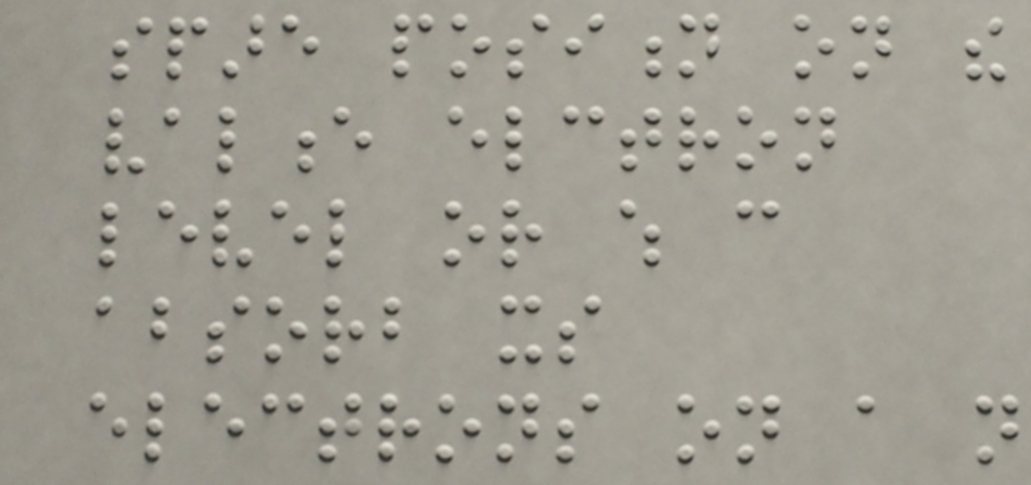spare position on the
valence elctron
level or which can
absorb its
electrons on a not
